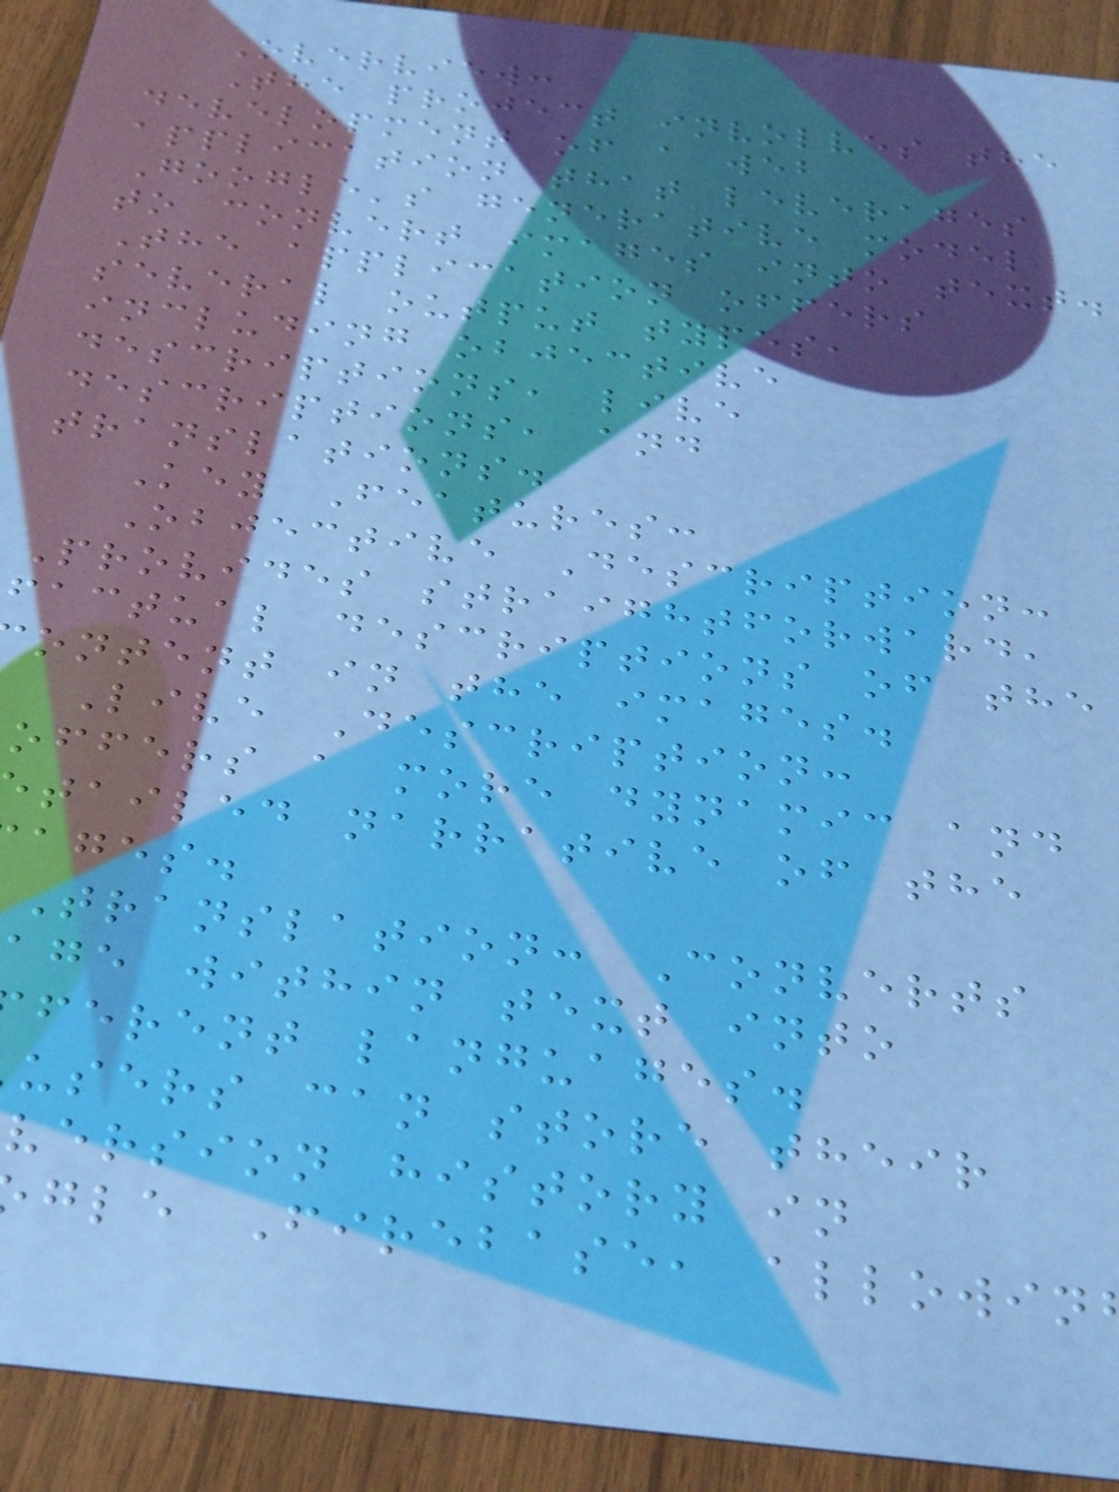Overview:
The project involves the
development of a web
application that leverages
Google's generative model
to convert images into text.
The application offers
several output types,
including objective
descriptions, live
descriptions, and
translations.
Key Features:
Objective Description:
Provides straightforward,
factual descriptions of the
ontent in the images.
Live Description:
offers a more dynamic and
tailed narrative of the
ages.
Translation: Converts
ge within text into
ferent languages.
users can store their
version history in
gle Firebase, allowin
